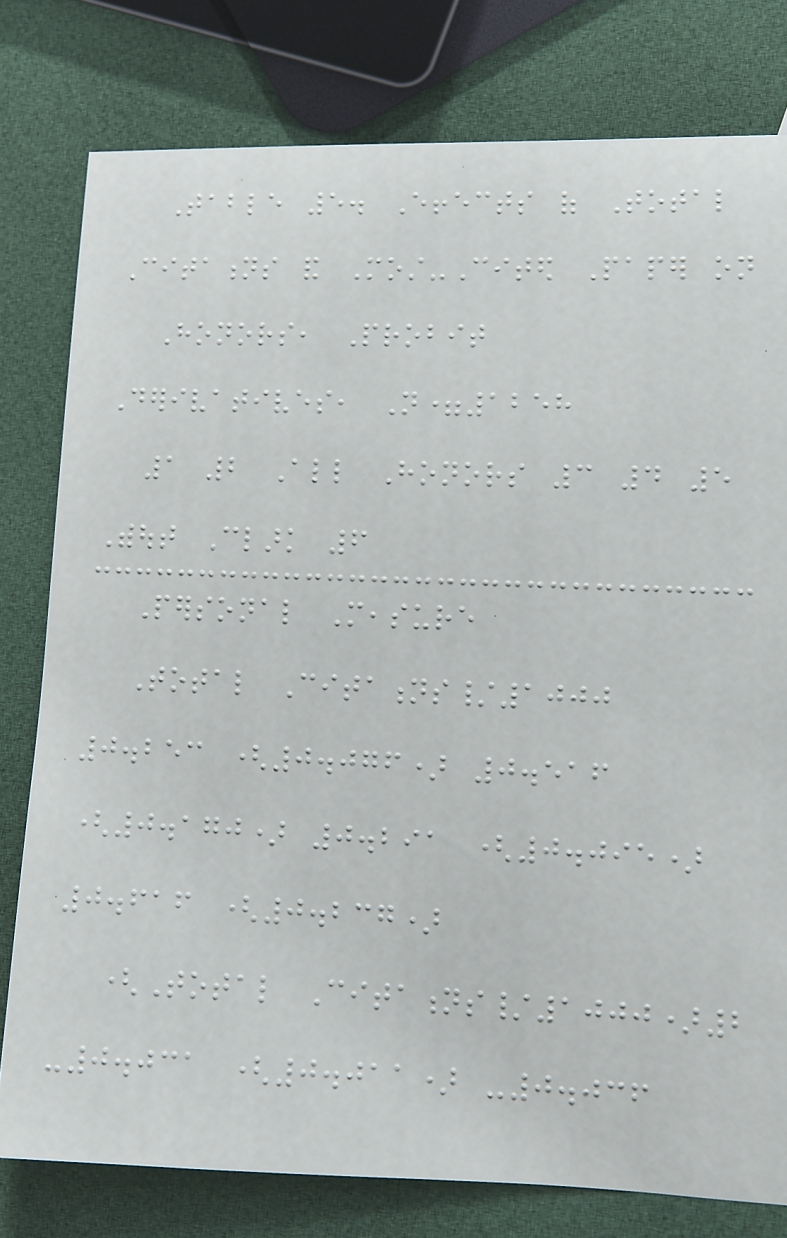Table 5. Effects of Total
Citations and Most-Cited Paper on
Honors, Probit
Derivatives, N=1258
1 2 All Honors 3 4 5
Without Clark 6
Personal Measure
Total Citations/1000
0.253 (0.076) 0.516
(0.170) 0.291 (0.095)
0.616 (0.237)
(Total Citations/1000)2
-0.031 (0.011) -0.036
